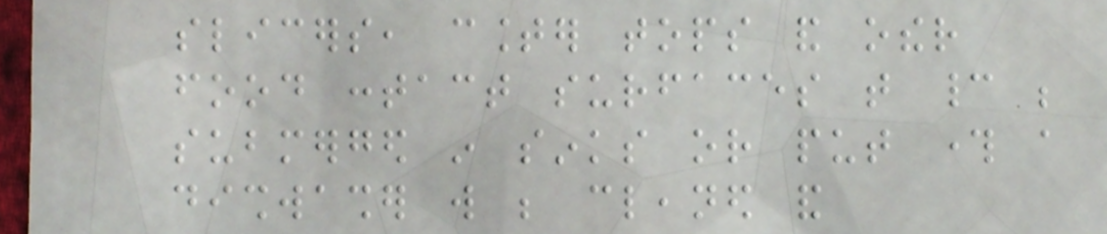slicers, counter tops and other
food contact surfaces that cannot be
submerged in sinks or put through a
dishwasher will be cleaned and
